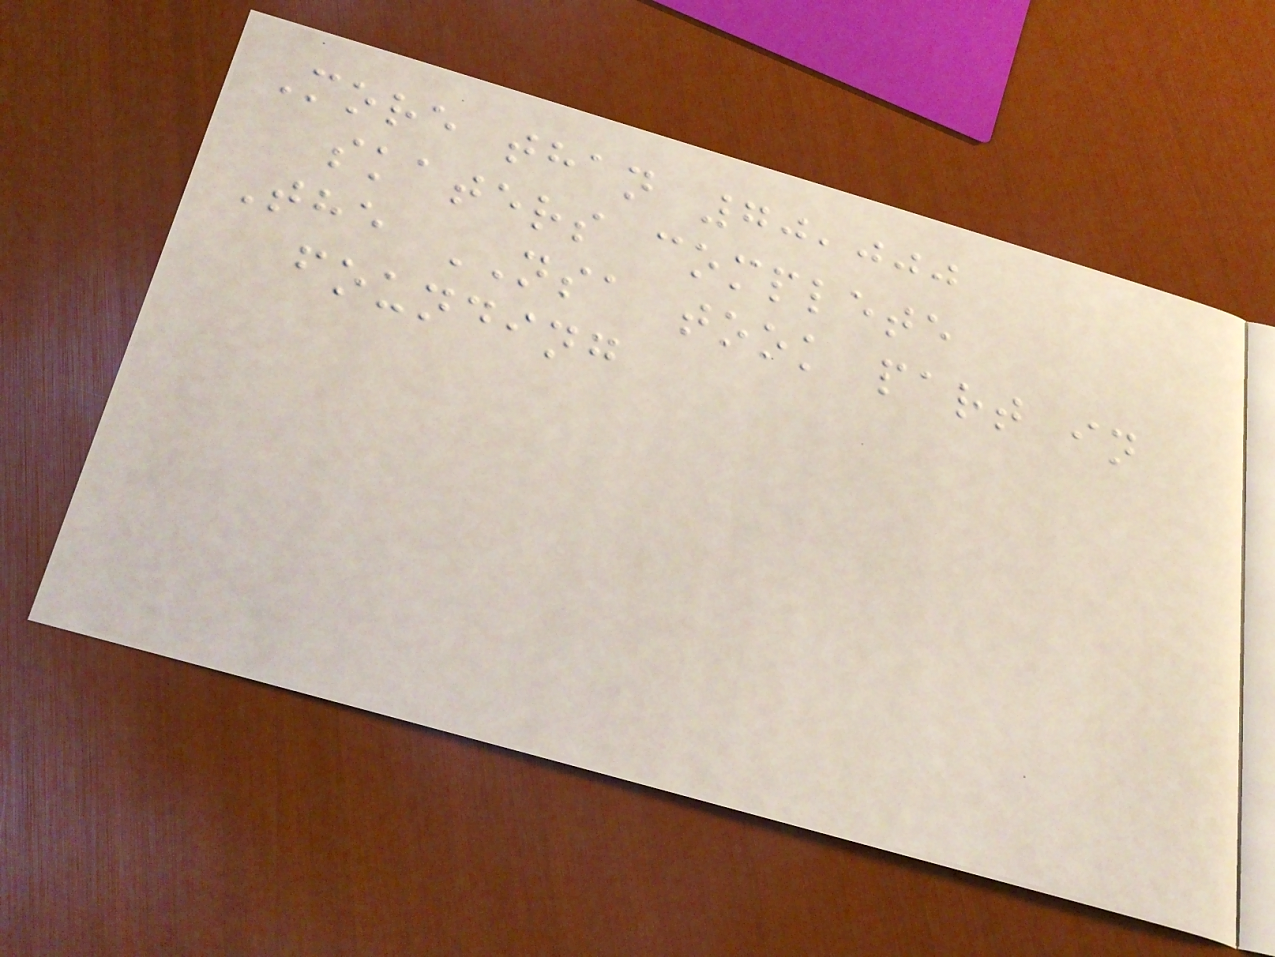More than 70,000
skaters complete
The NSA took part in
founding
